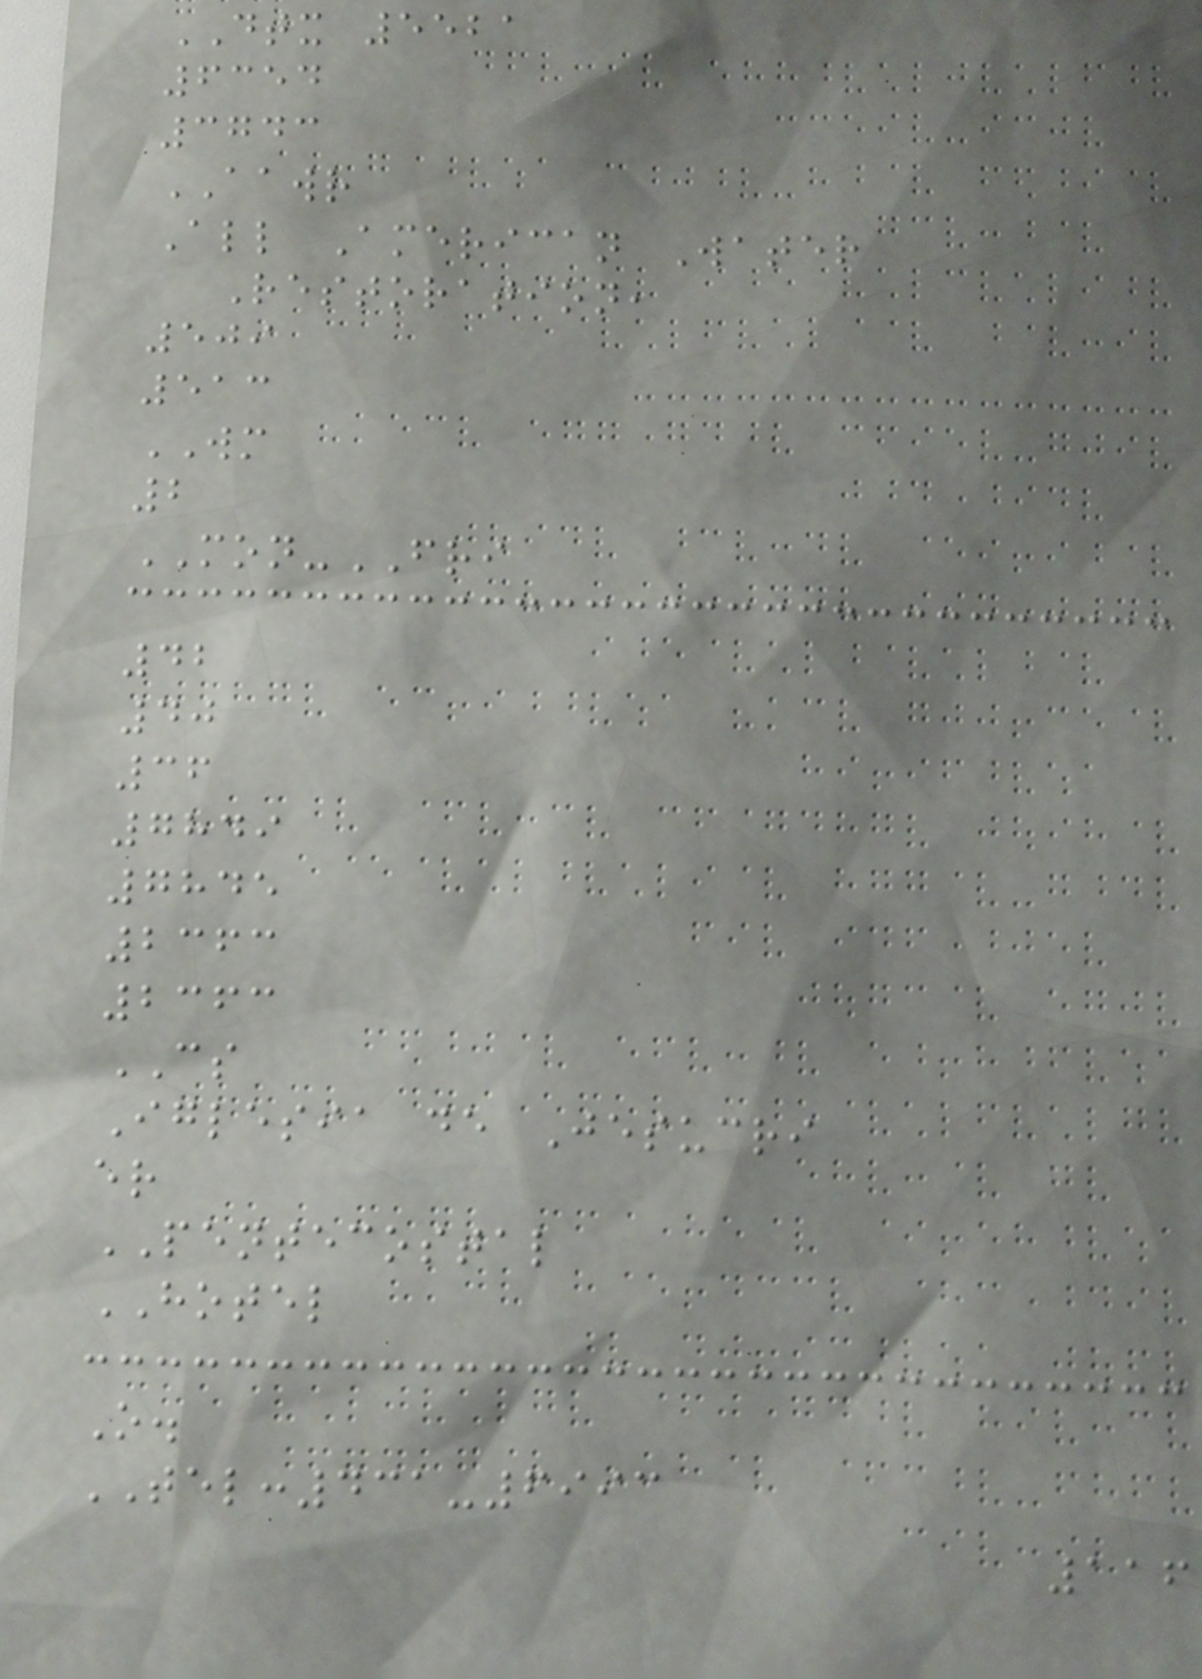DTX 5521
6354
3743
AAWR
All American Water
Restoration,
509
513
WM
2
MON-FRI
42
40
36
7849
7845
2363
2363
CS
Iglesia de Jesucri
er
PENTECOSTAL
HOTEL
O.
TEL:431-6993
116
